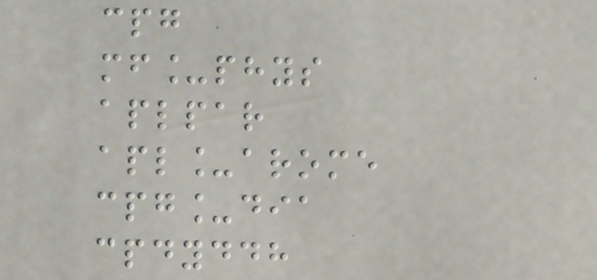cpg
mf_phys
aplpar
apl_arome
cpg_dia
cpdyddh
